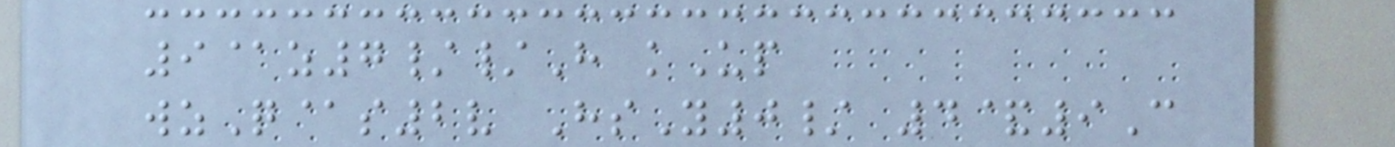9@z7//H kUp
wzQ@s2v HsY0/ 4&9C
